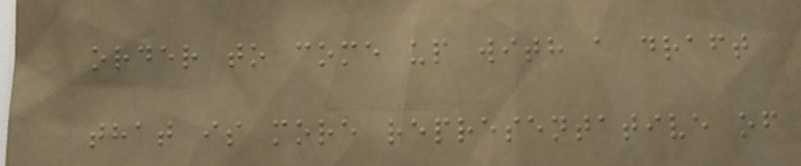order to come up with a draft
that is more representative of
